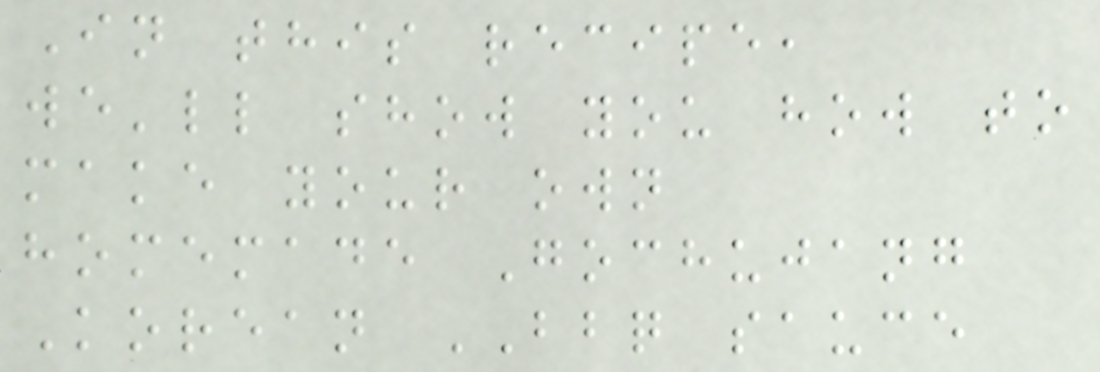In this recipe,
we'll show you how to
make your own
homemade Gochujang
Korean BBQ sauce
